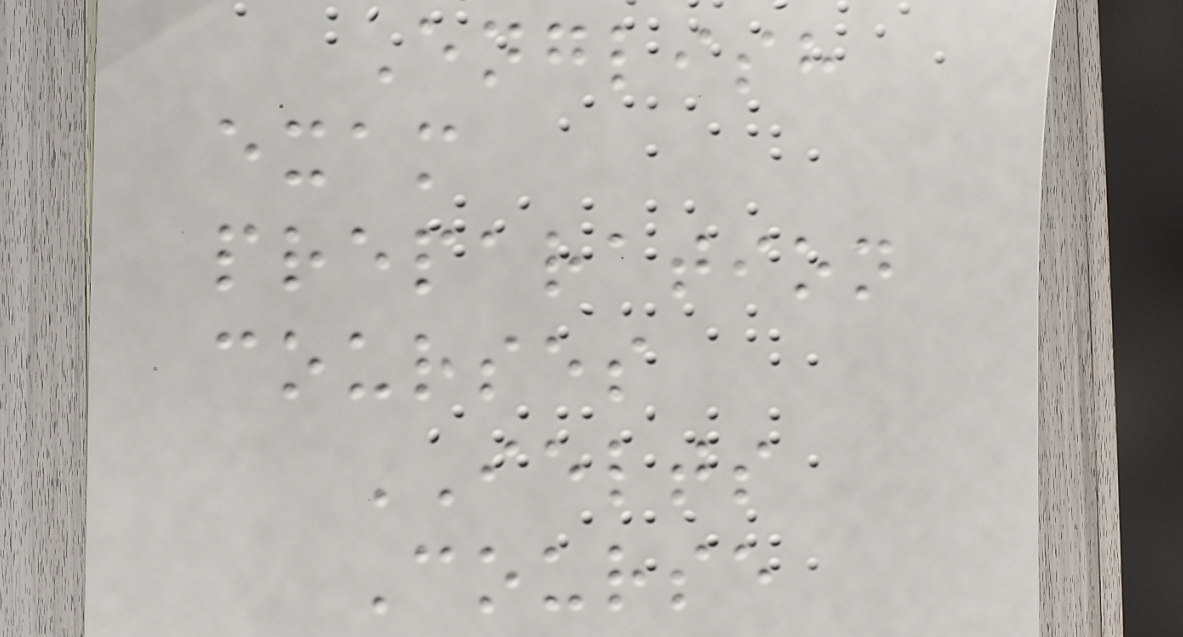English
exam
preparation
courses
IELTS
Course
